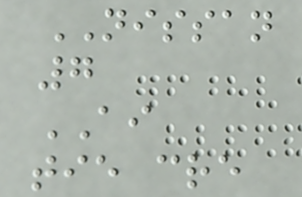NISSAN
7
AI
tie cre
